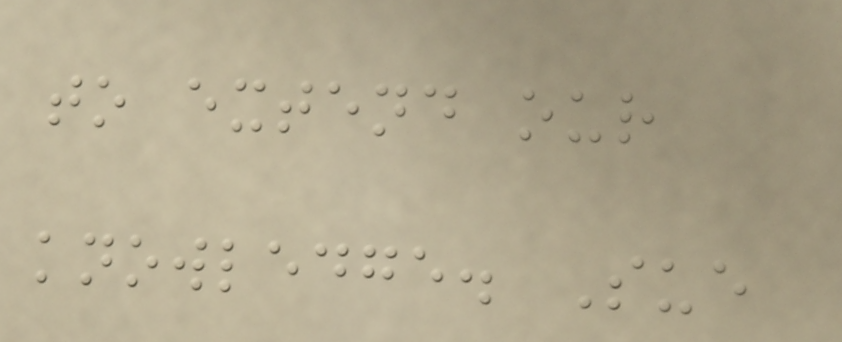to extend our
knowledge. Sue
